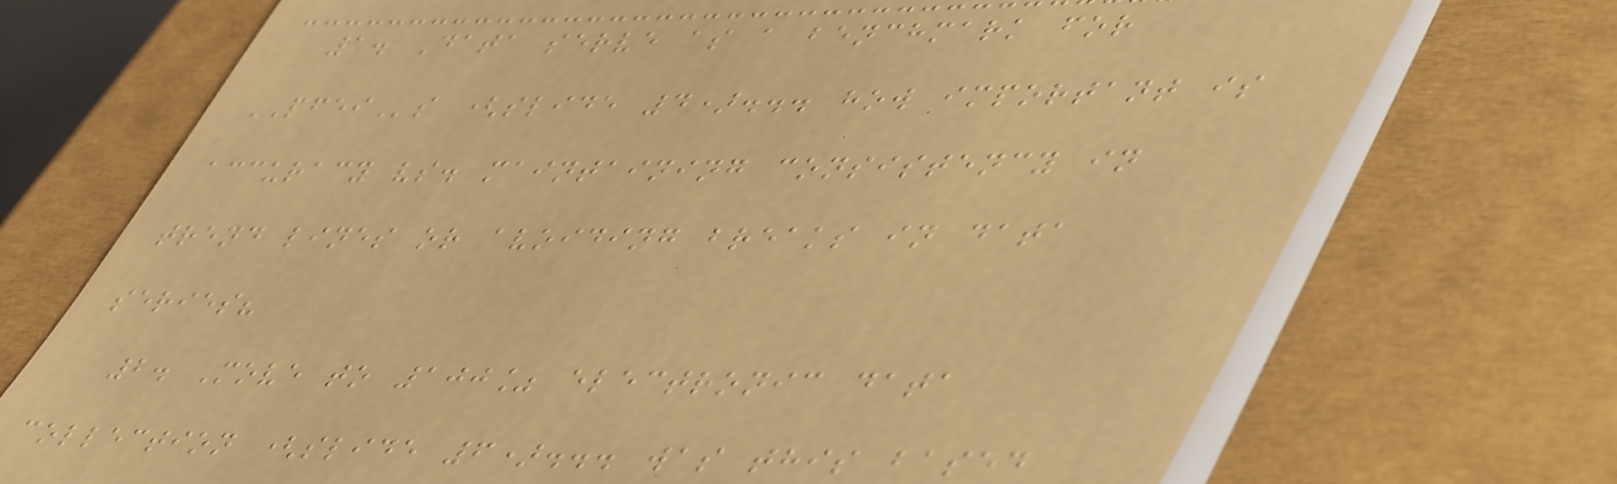1. Data serve as a benchmark for
PFEIs (slide 4)... how important is
accuracy vs. maintaining consistency in
trend lines or avoiding breaks in data
series?
2. Move to 100% electronic data
collection (slide 6)... was this based
